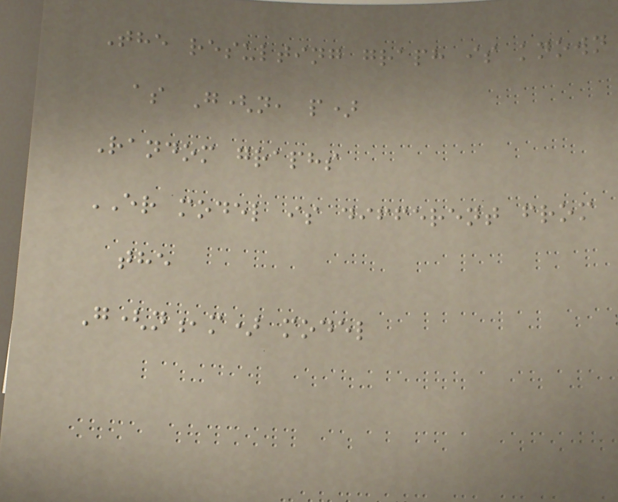The resulting graph is known
as G(n, p)
Random graphs
ER model is different from
the
G(n,m) model
